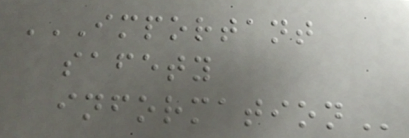IMPORTANT
SAFETY
INFORMATION
